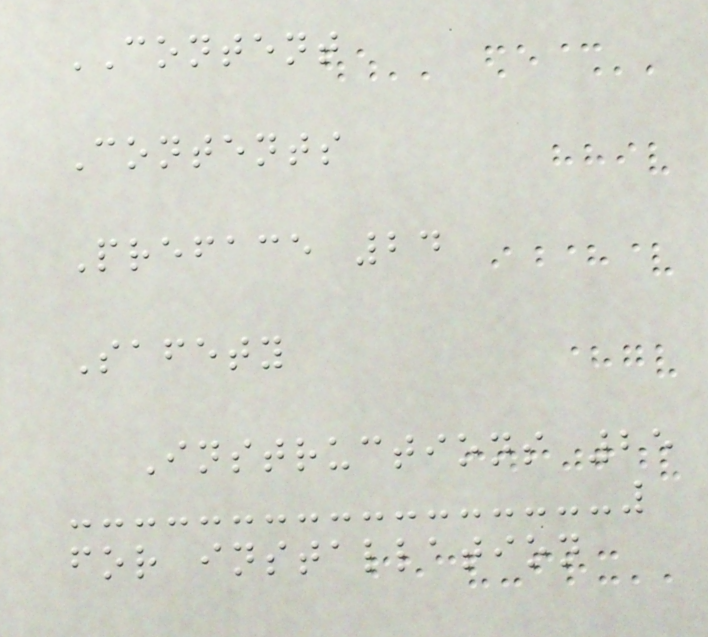CONTENT
Contents
Preface 24
Safety
Instructions 25
for installation
